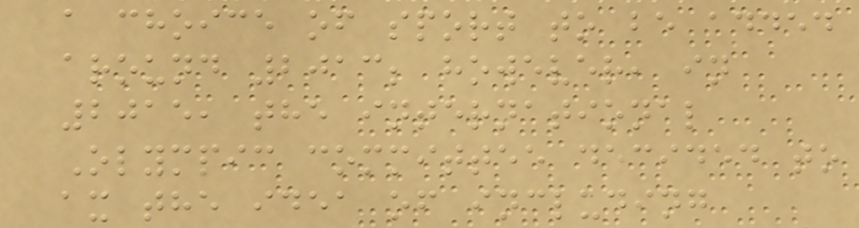a choice of sport to be added
around 2013; however, in
2015, the international
Olympic committee decided to
ax the idea of including
